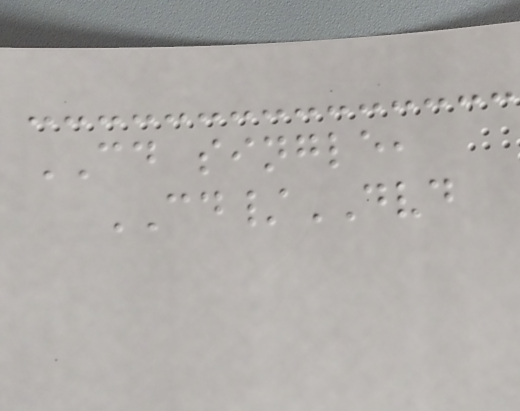CD single,
CD/DVD
